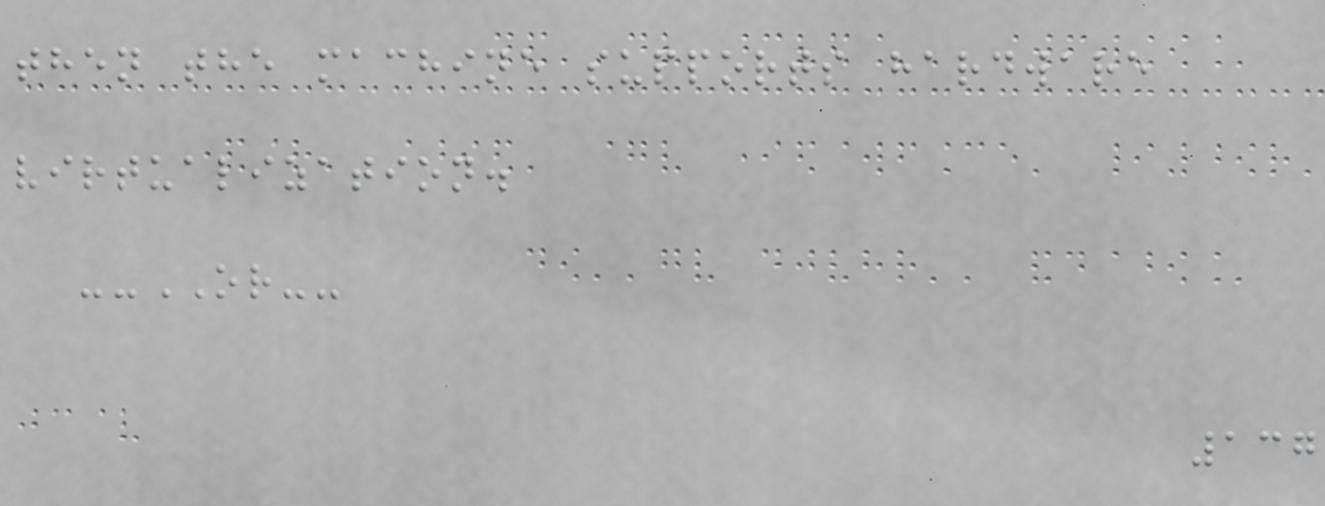then the machine supports hardware
virtualization.
--OR--
137
